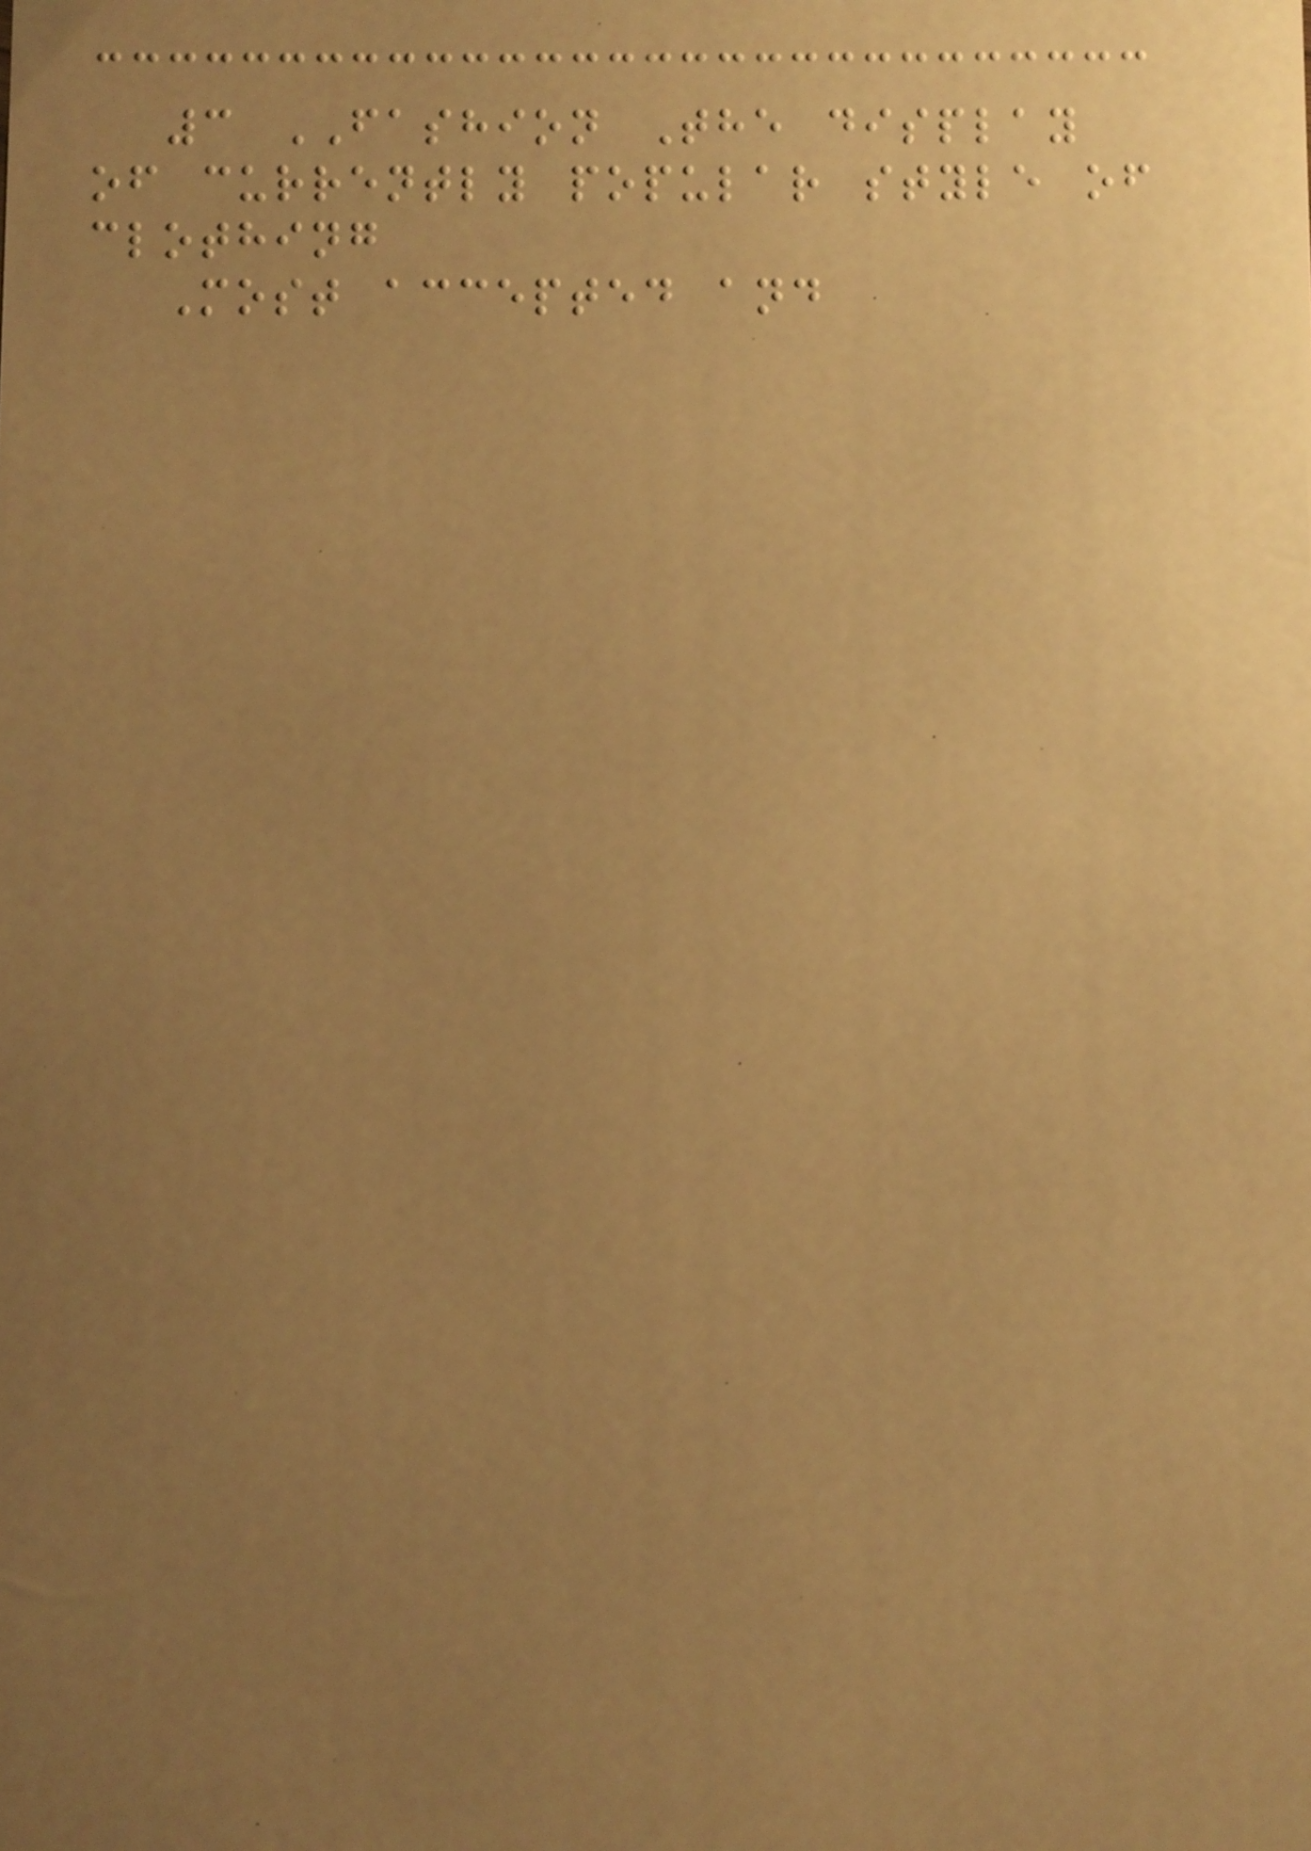3 FASHION The display
of currently popular style of
clothing
Most accepted and
